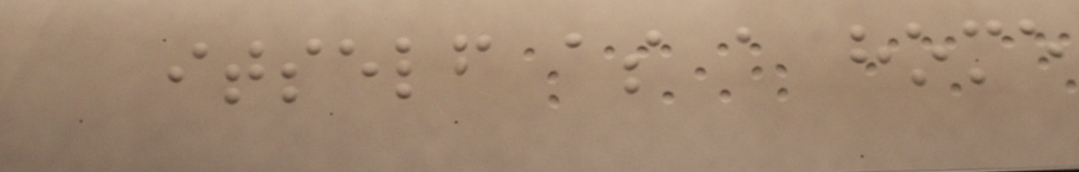itself as a home
